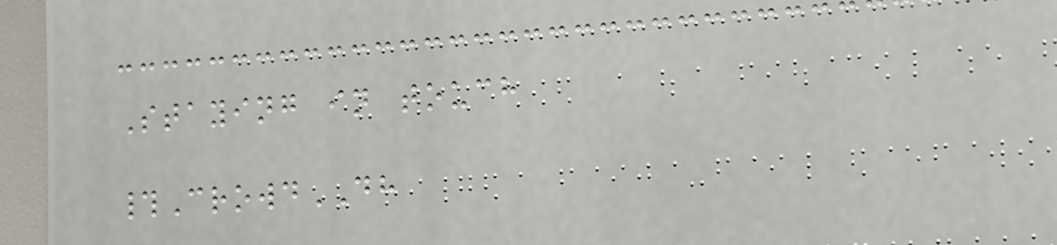Staying in touch
#CrowdDH
